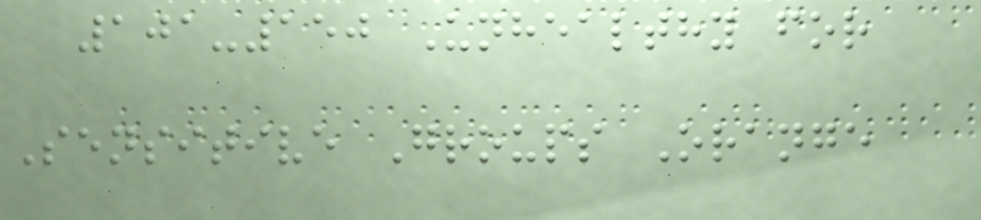101-150 Unhealthy for
Sensitive Groups Orange
